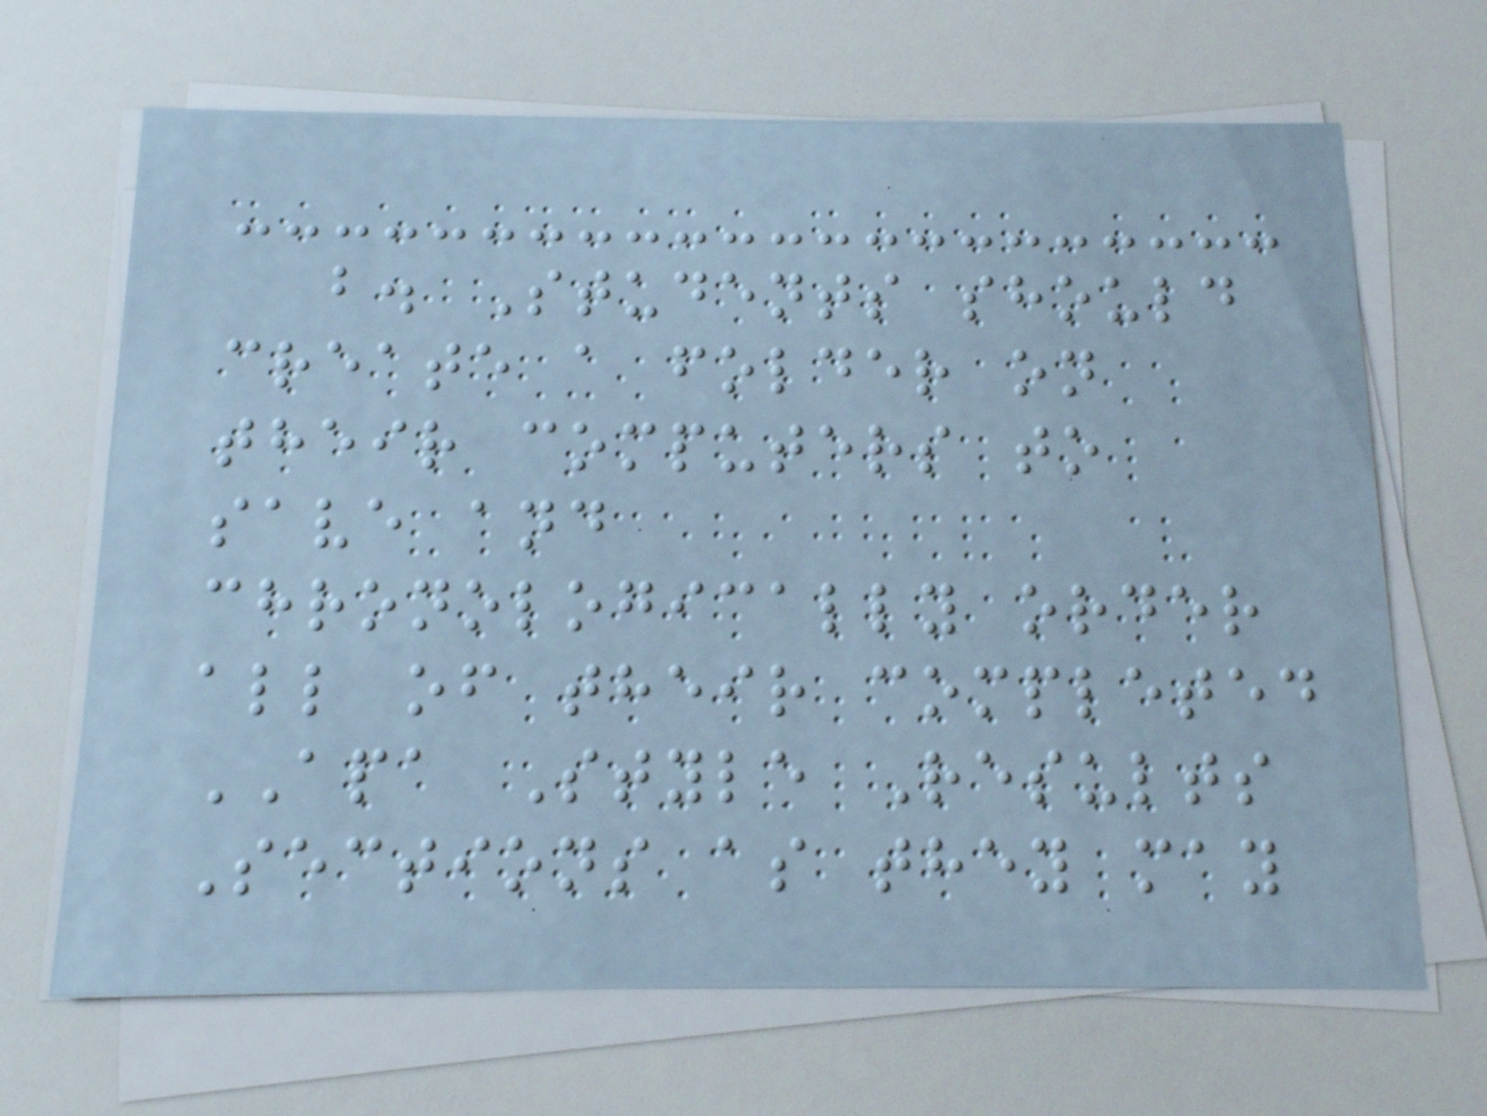b. Students should
create a folder on
their computers to
save and
chronologically order
all of their completed
APA Style Results
Sections as they may
